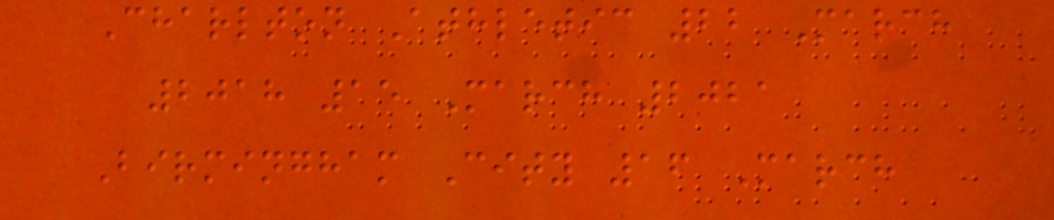Charlton Athletic 22 March
2018 15 March 2021
Birmingham City 16 March
